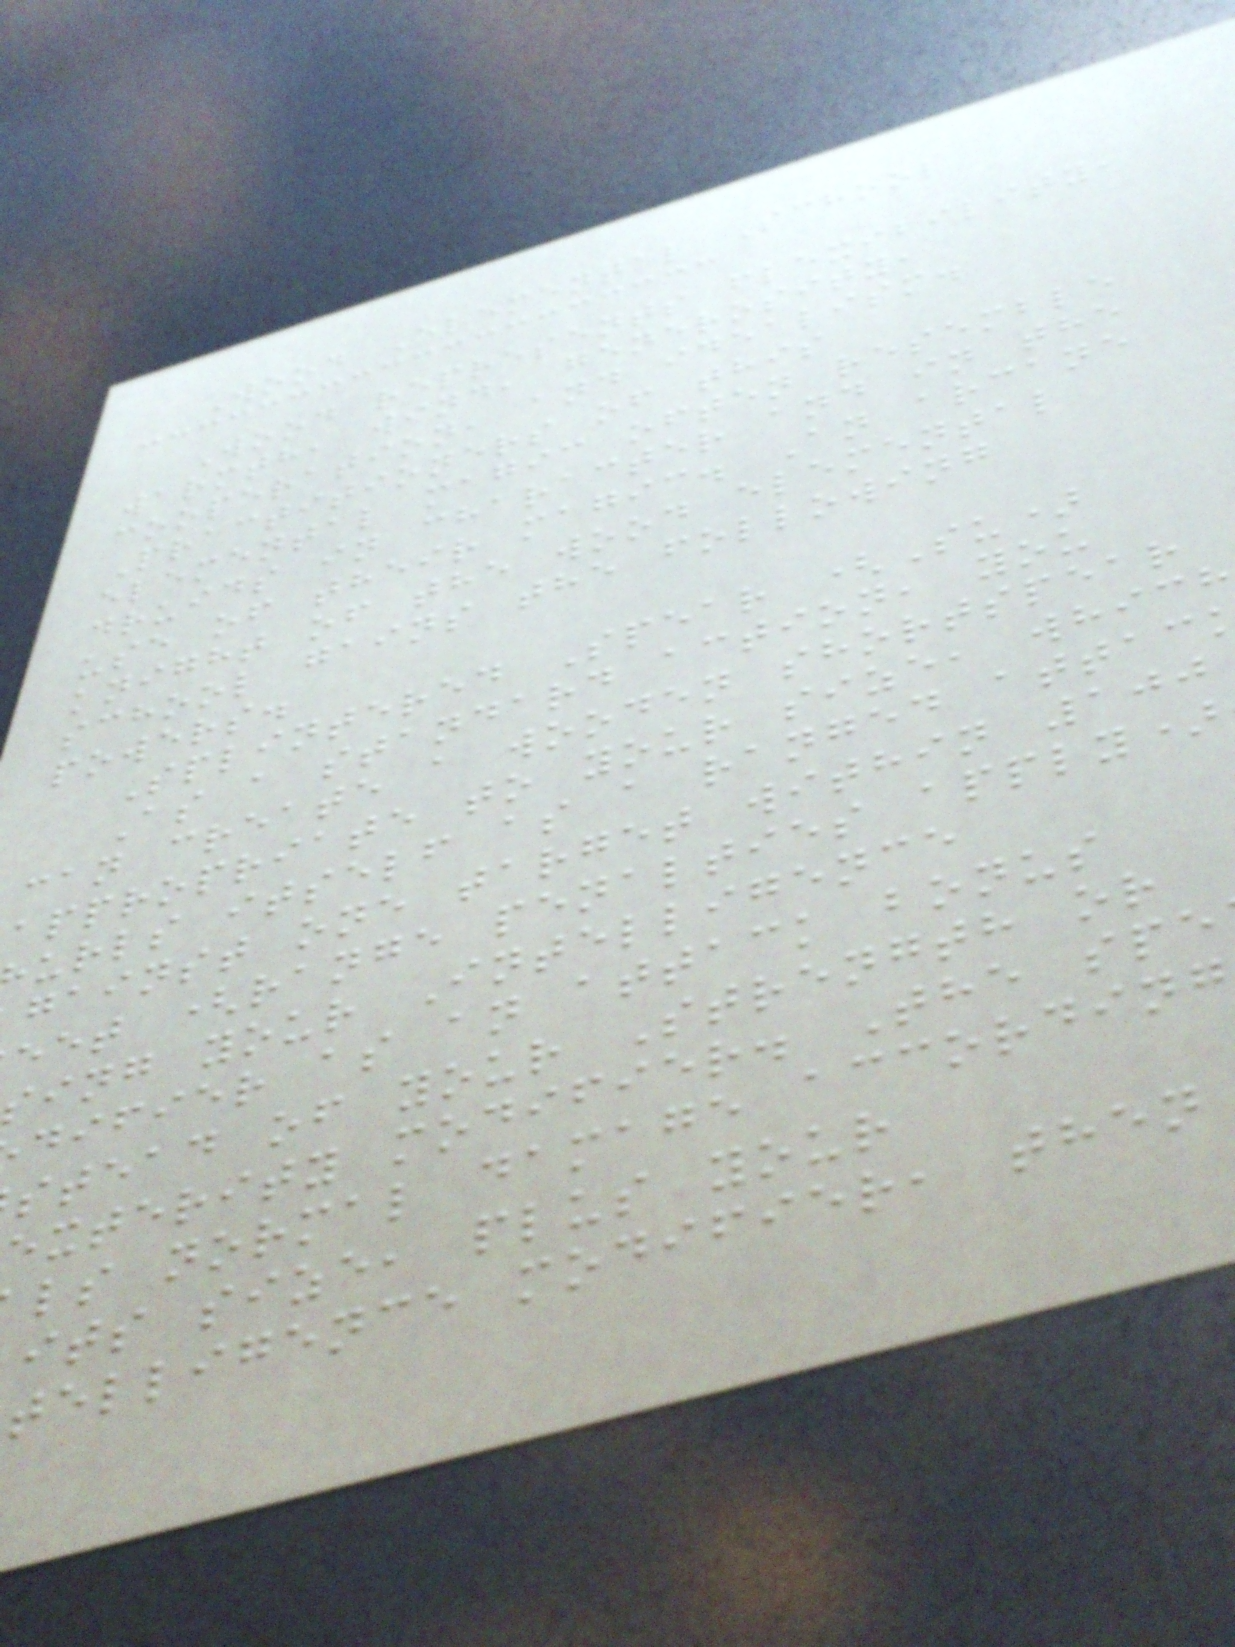Wood Elemental School
Wood represents flexibility,
warmth, wind, generosity,
cooperation, and idealism.
Practitioners of this
elemental magic often resemble
druids in character and in the
use of their magic. An arcane
knight of the wood elemental
school gains the following
powers.
Splintered Spear (Su)
As a standard action, you
can create a wooden shortspear
appropriate to your size, which
urls itself as a ranged attac
gainst one target within 100
eet (range penalties apply)
sing your Intelligence
difier as an attack bonus
stead of your Strength or
exterity modifier. The spe
ls normal damage according
its size, plus your
telligence modifier, then
